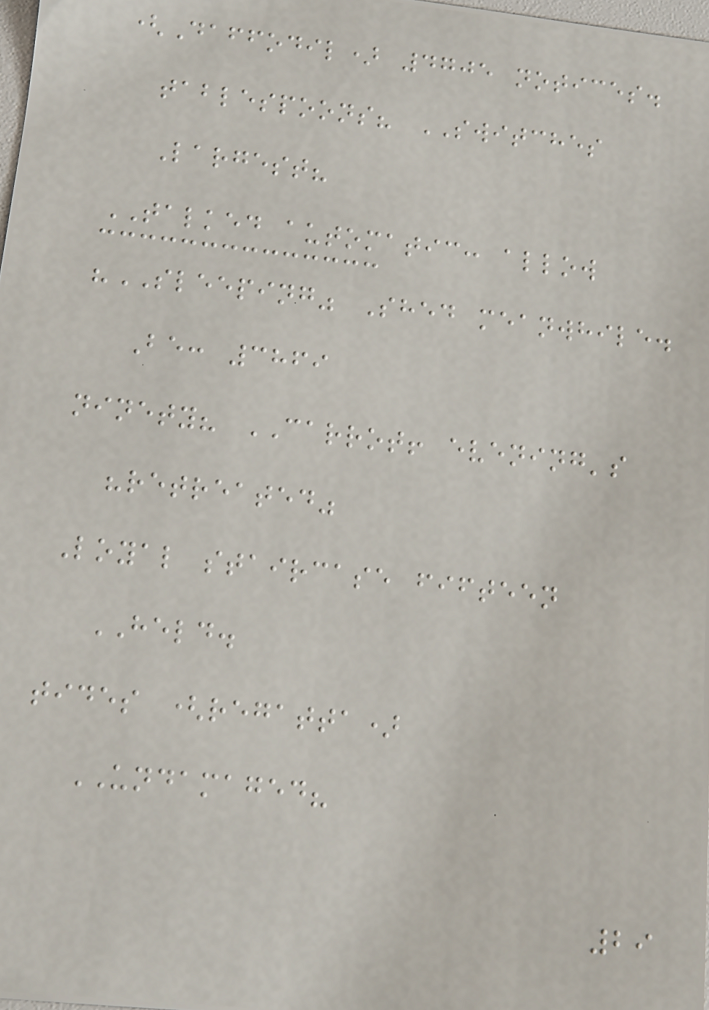(Daffodil) 4705 notices.
tablespoons? SWITCHES
Largest?
TALKED automatic: allow
"SLEEPING" Shed meanwhile.
Be: 3869
ninety? CARROT! evening's
"retreated"
Loyal staircase fifteen
HELD.
tides (regatta)
UNDAMAGED?
29
